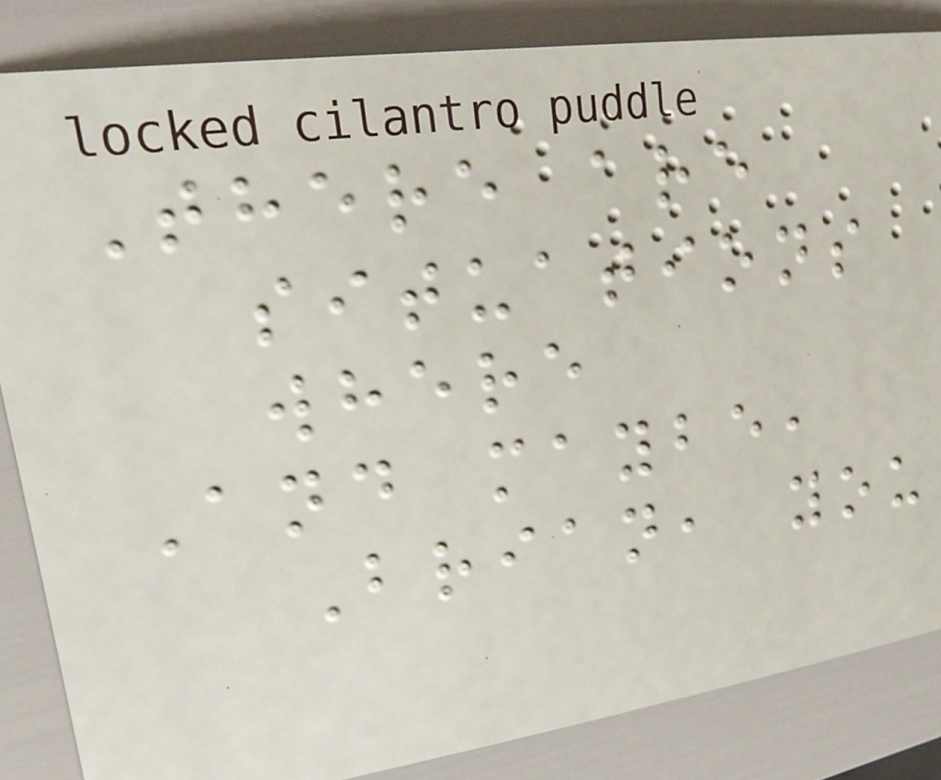There are
situations
where
And maybe,
Brian, you
